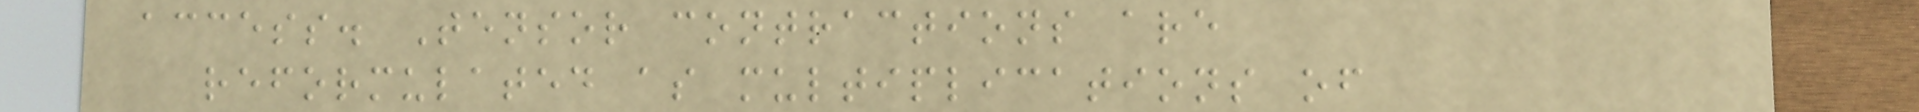access. Tensor contractions are
reformulated as multiplications of
